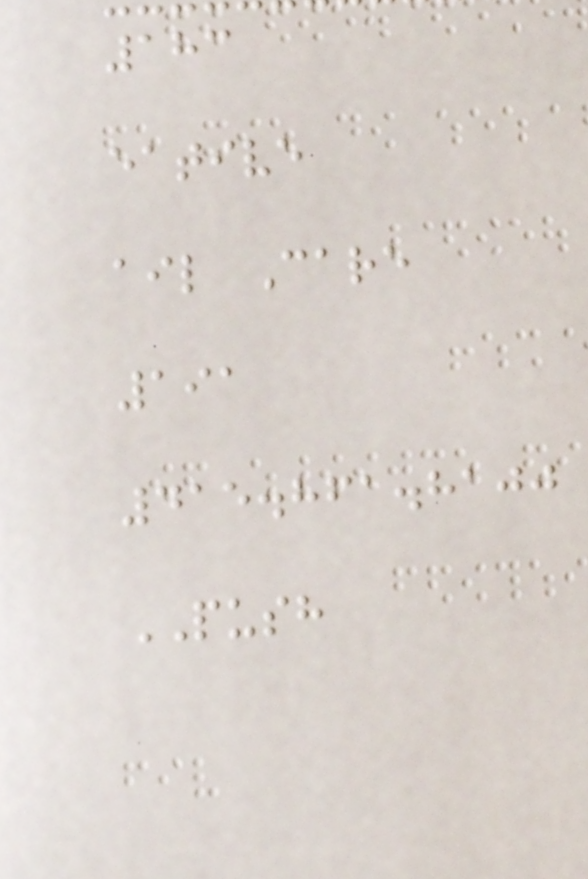183
eative
ail Care
191
415.861.8100
PUSH
